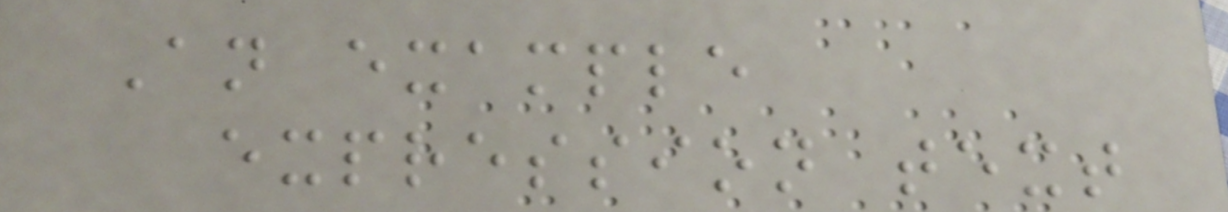An example
expression text
